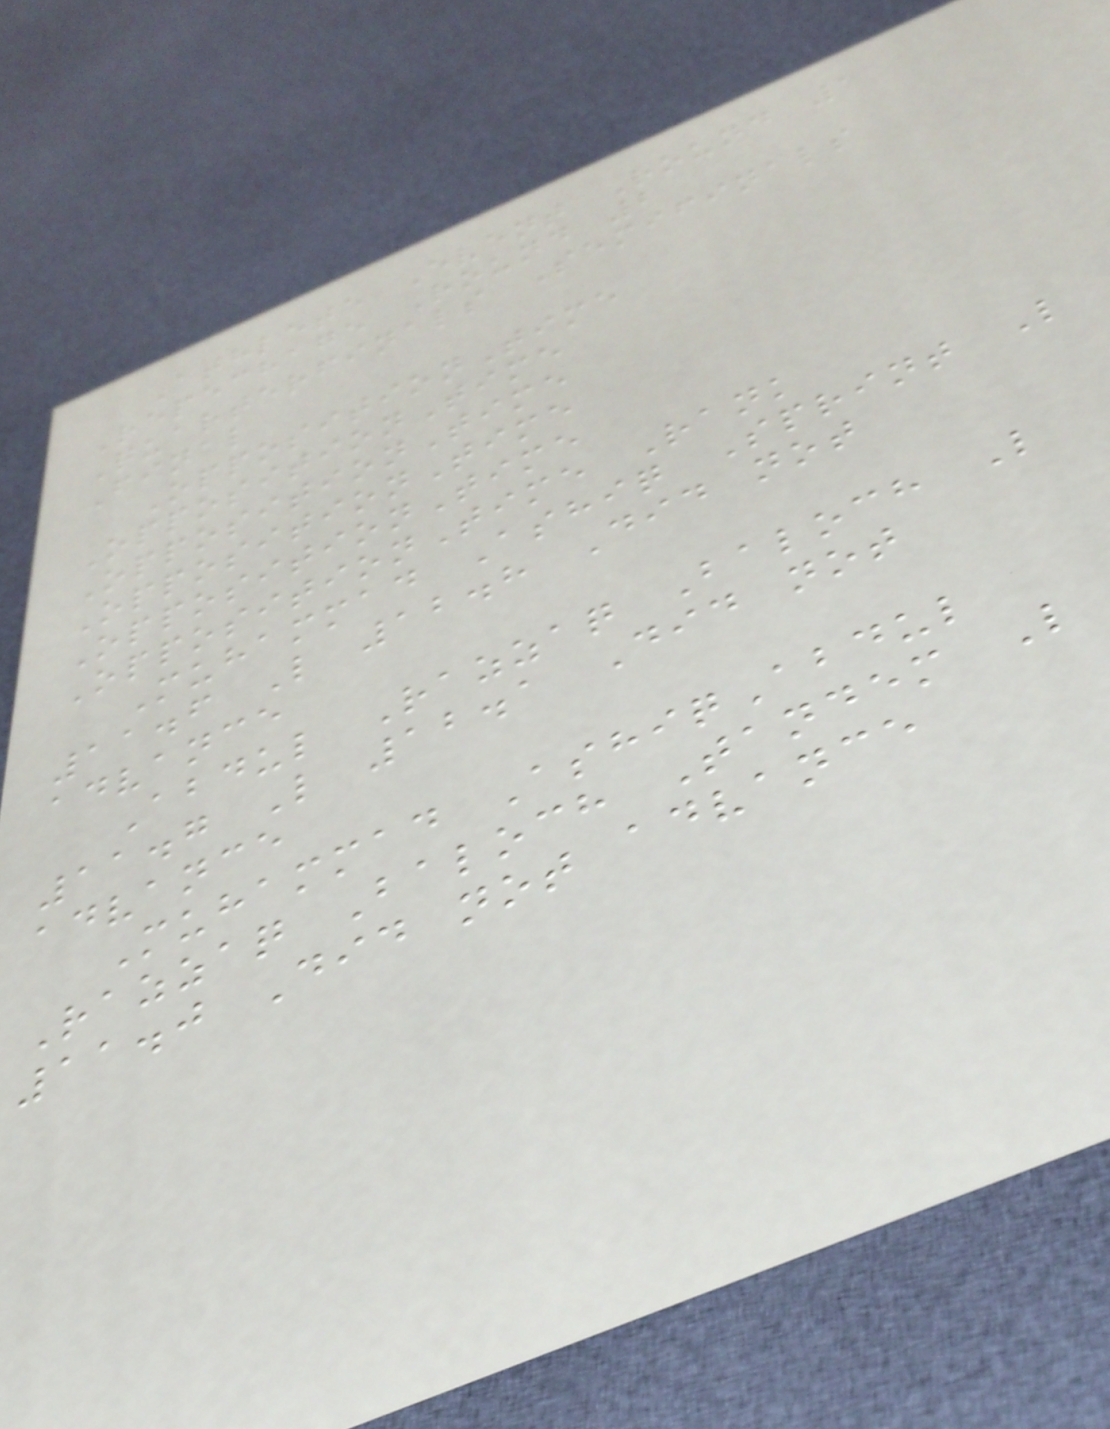Athlete Event Round 1
Repechage Round 2
Quarterfinals Semifinals
Final
OppositionTime
OppositionTime
OppositionTime
OppositionTime
OppositionTime
OppositionTime Rank
Muhammad Ashiq Sprint L
11.6 L 12.8 Did not
advance
Abdul Razzaq Baloch L
11.7 L 12.1 Did not
advance
Muhammad AshiqAbdul
Razzaq Baloch Tandem L
11.0 Did not advance
